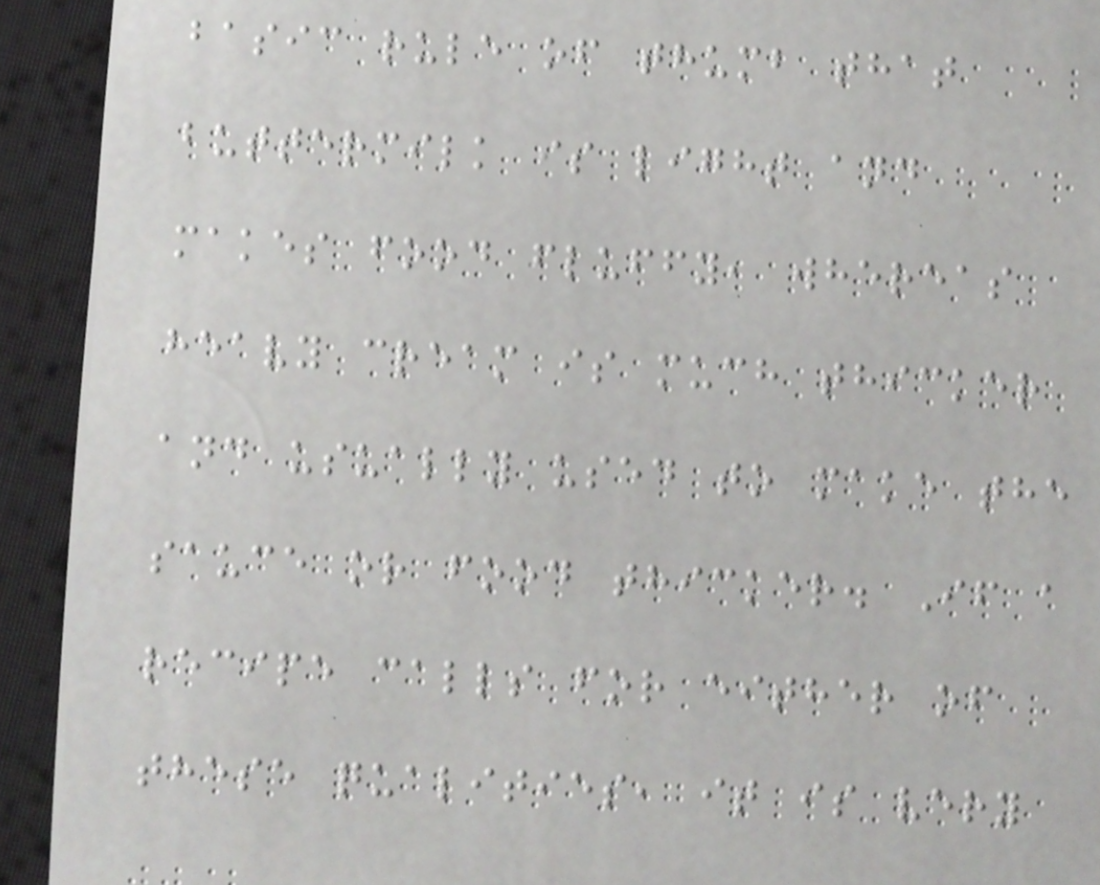basic rule of thumb that
buttermilk is light and
makes food fluffy, whereas
heavy cream is much thicker
and usually used to make the
sauce or food thicker. If a
recipe calls for either of
these qualities, it is very
